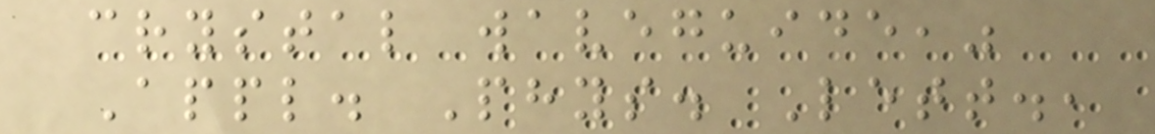crystal waveguide,"
Appl. Phys. Lett.,
